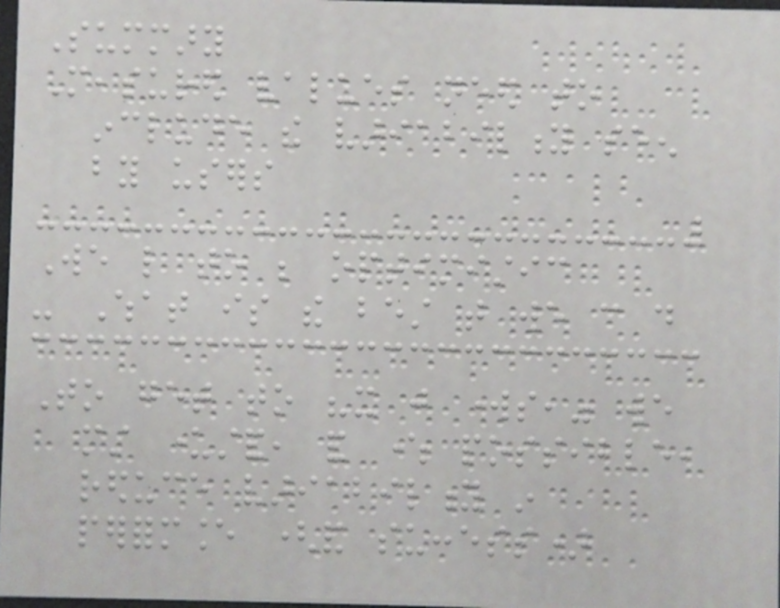Summary
Measured values need to
include the variability seen
by users
We like to be optimistic
- What is the best that we can do
To get to "it just works," we
must understand, and where possible,
reduce variability in
performance (and success)
